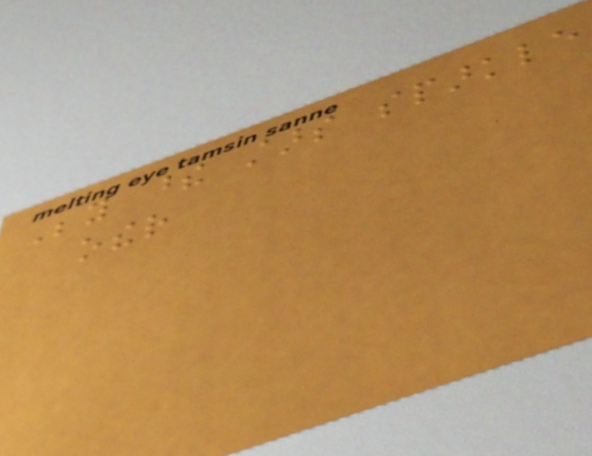Beyond these stars sparkle
other
